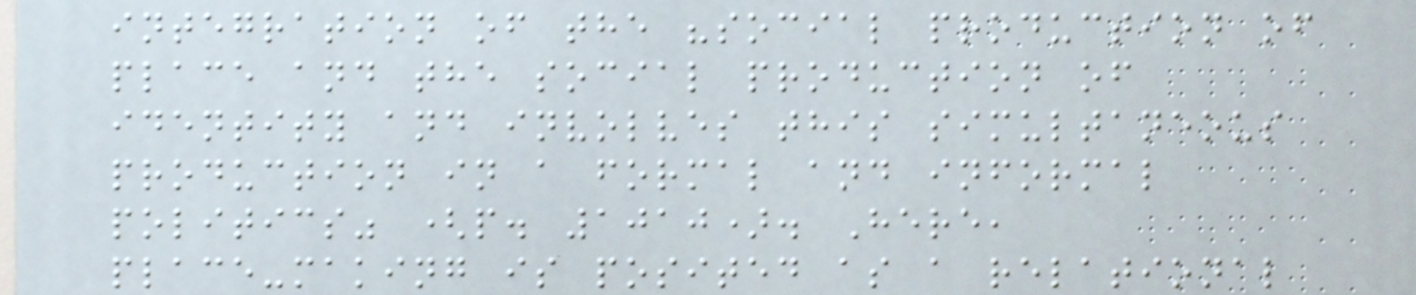integration of the "social production of
place and the social production of
identity and involves this simultaneous
production in a formal and informal
politics" (p. 1010). Here,
place-making is posited as a relational
